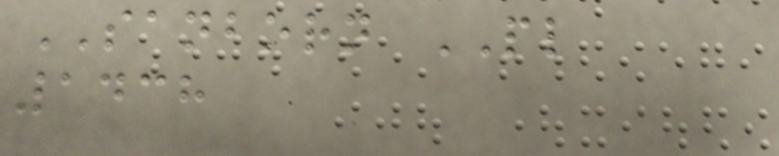SANBORN PL
1438
